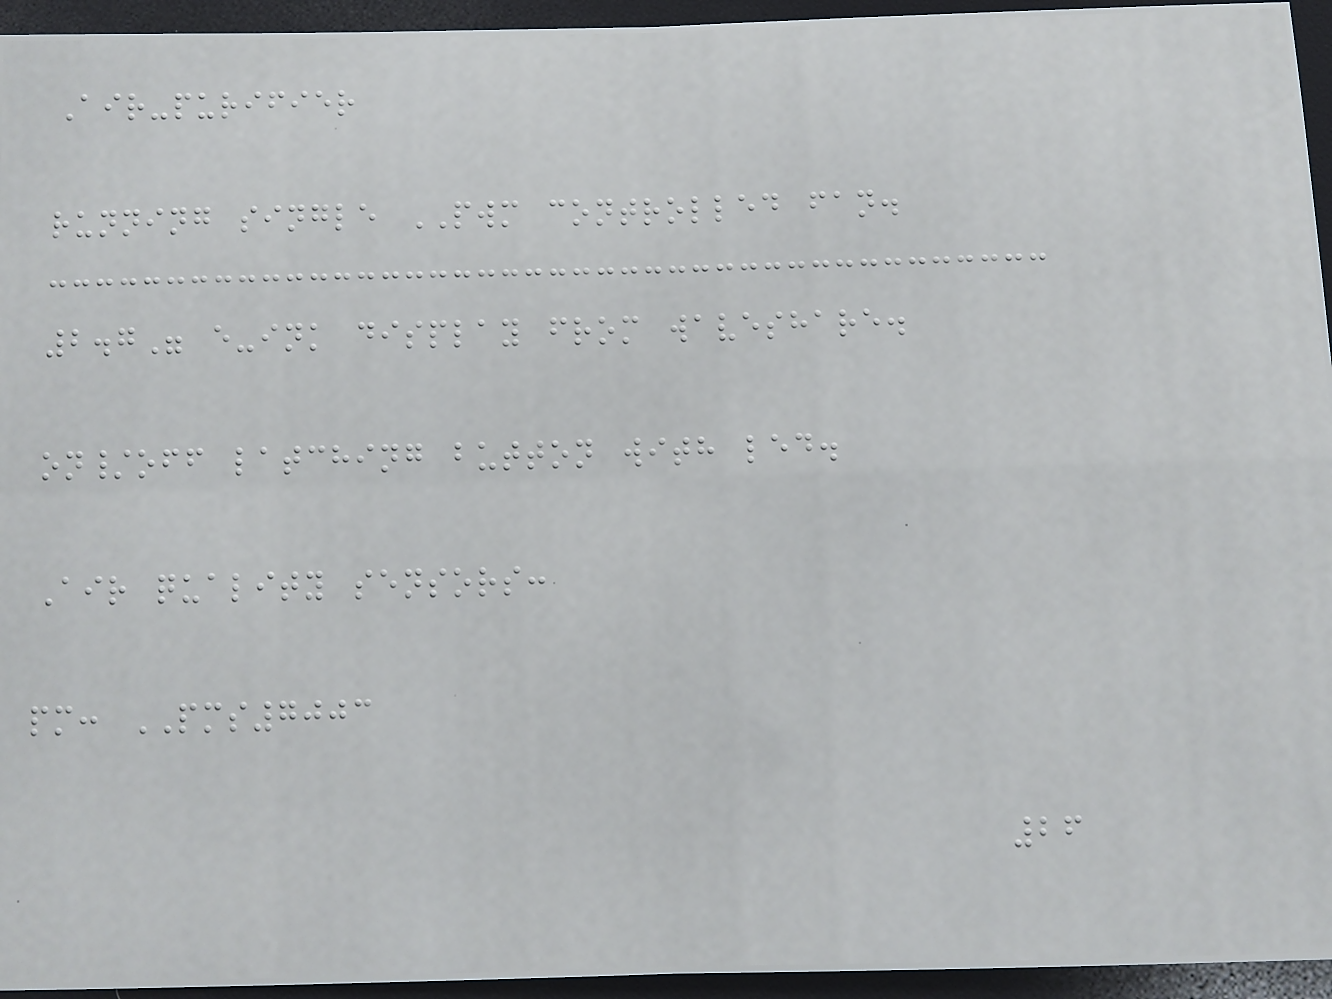Air-purifier
running single PWM controlled fan.
2.7" e-ink display from waveshare.
on/off latching button with led.
Air quality sensors:
pm: PMS7003
26
